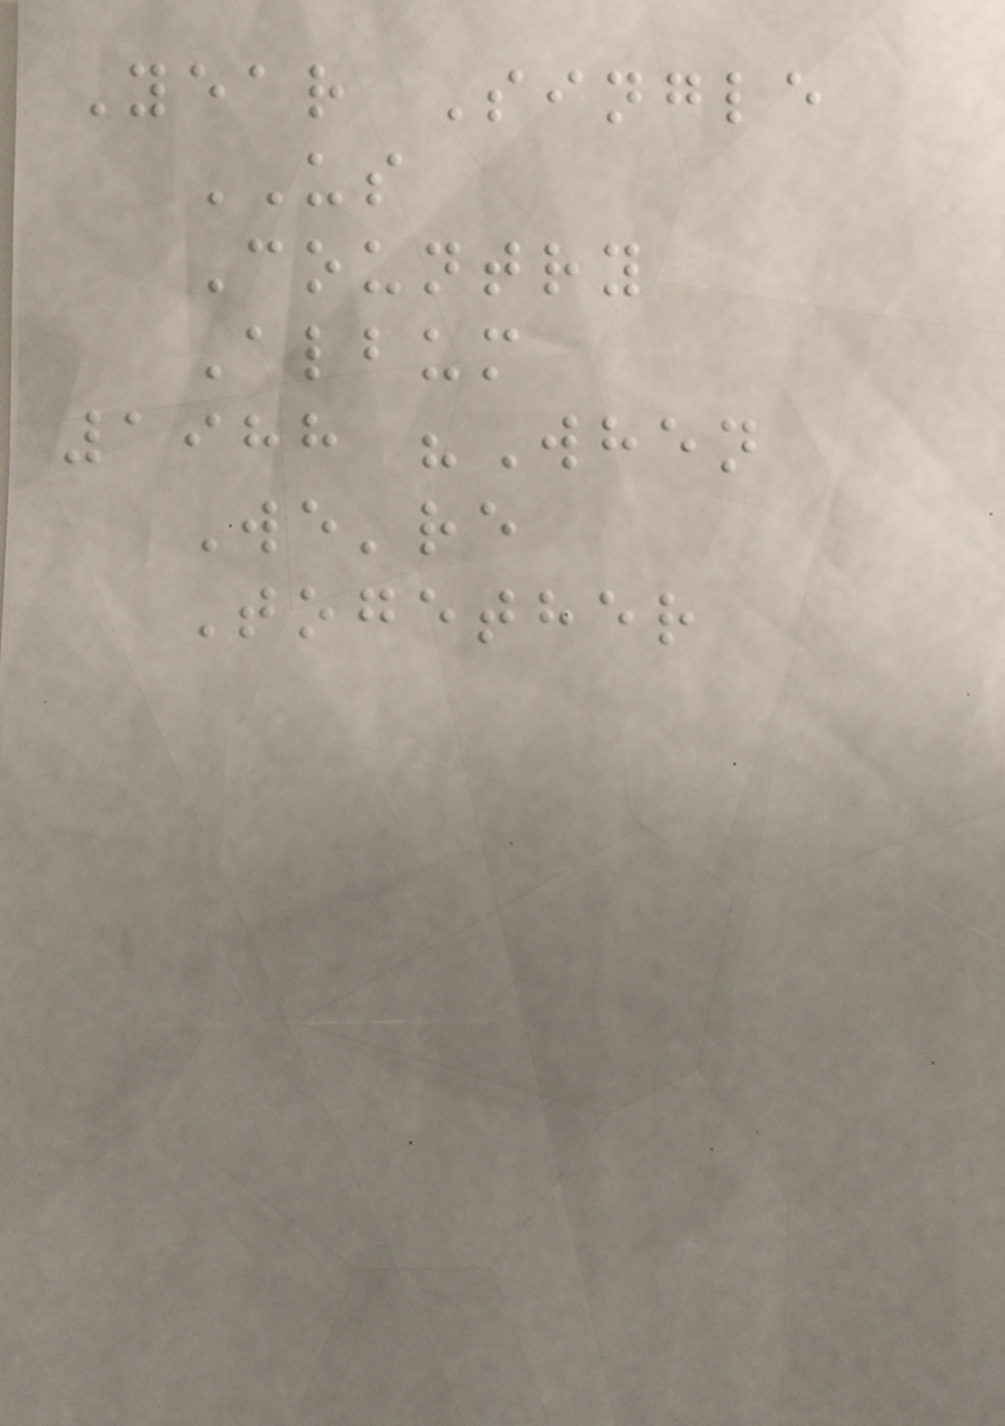Year Single
US
Country
Album
1988 "When
We're
Together
